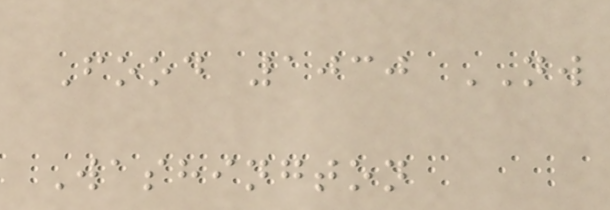Food 1030 NW
Washington
